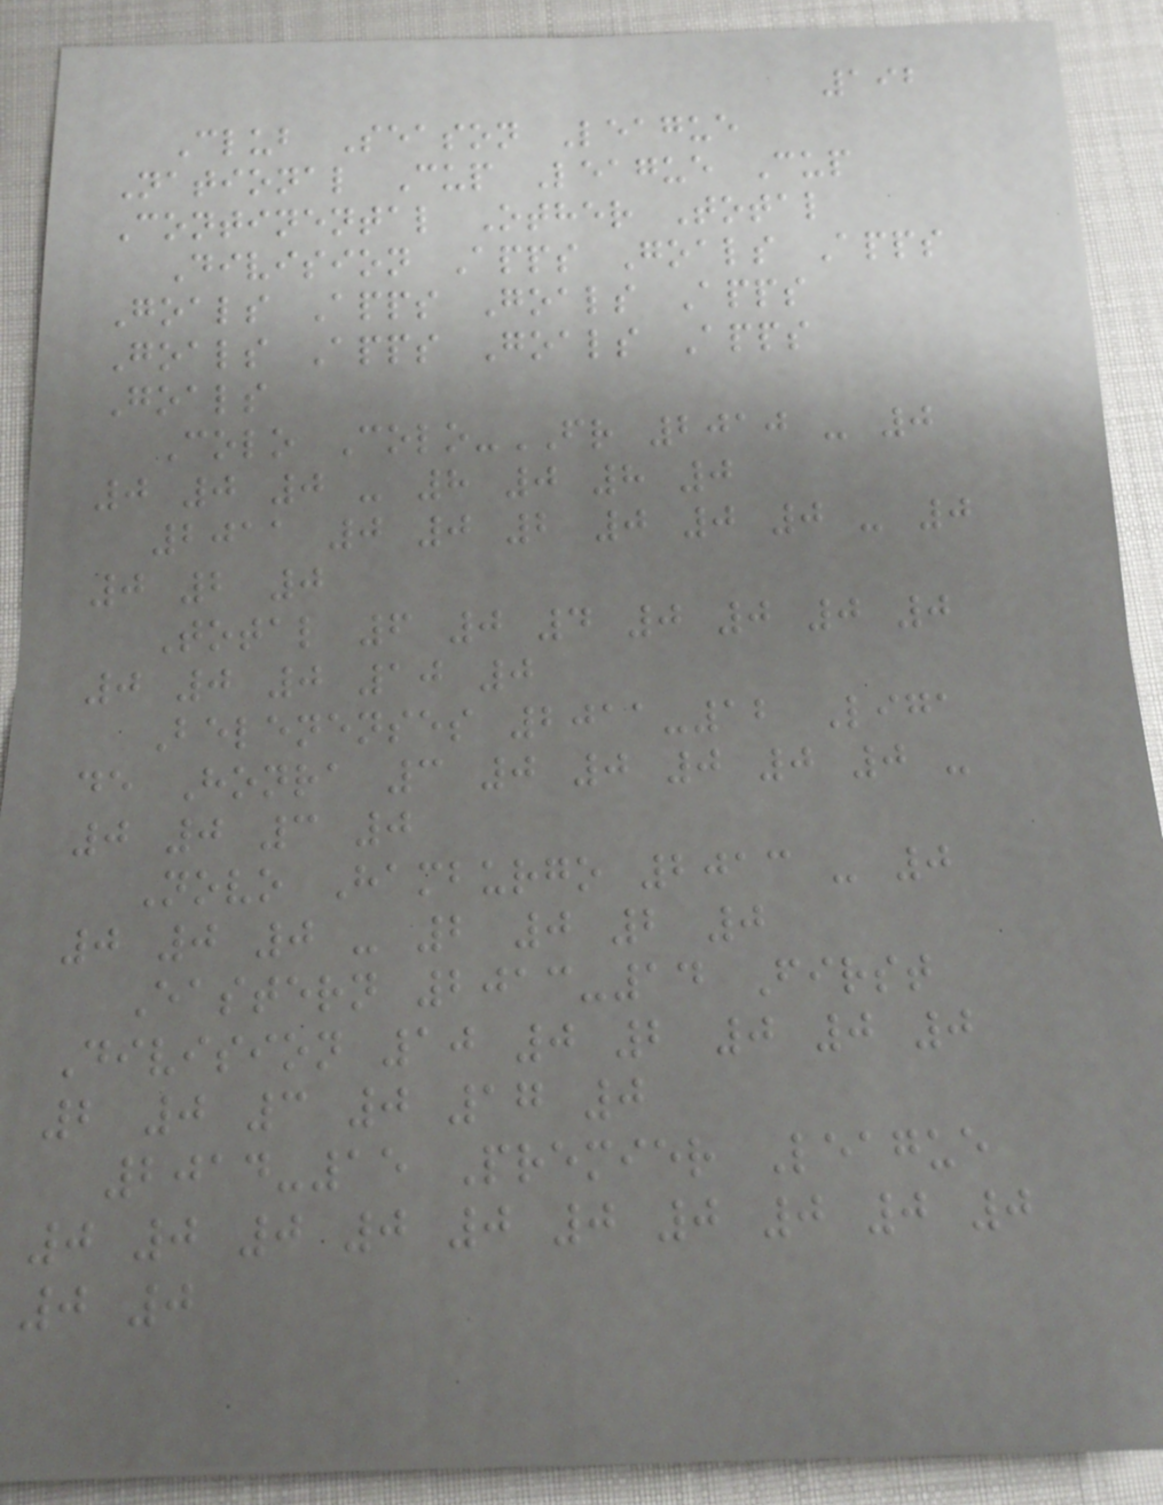192
Club Season League
National Cup League Cup
Continental Other Total
Division Apps Goals Apps
Goals Apps Goals Apps
Goals Apps Goals Apps
Goals
Colo Colo-FR 2010 - 0
0 0 0 - 8 0 8 0
2011 0 0 2 0 0 0 - 0
0 2 0
Total 6 0 4 0 0 0 0
0 0 0 10 0
Belenenses 2011-12 Liga
de Honra 3 0 0 0 0 0 -
0 0 3 0
Novo Hamburgo 2013 - 0
0 0 0 - 2 0 2 0
Eastern 2013-14 First
Division 10 0 2 0 0 0
2 0 3 0 17 0
2014-15 Premier League
0 0 0 0 0 0 0 0 0 0
0 0
